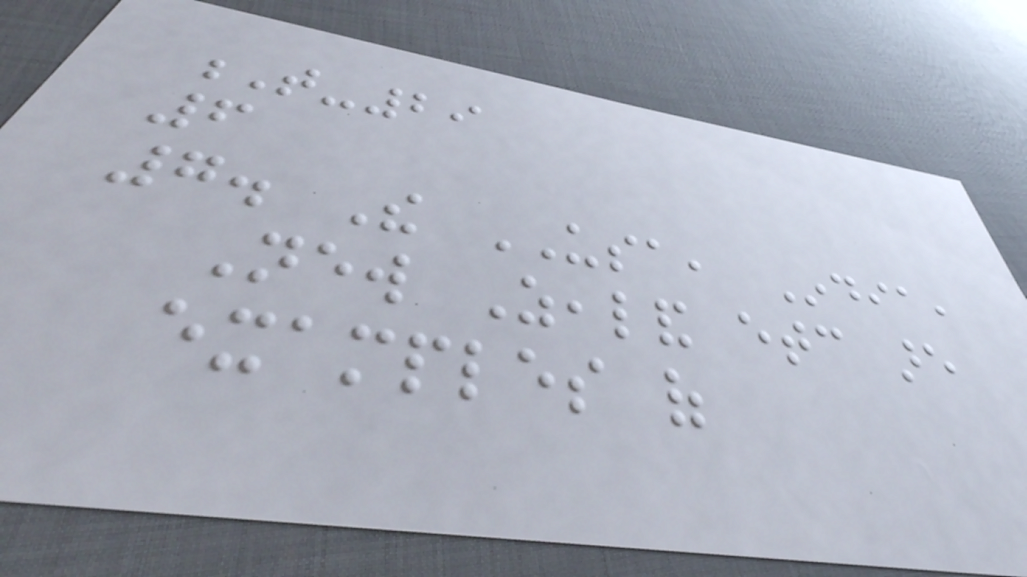T-29
6
7. The USA, India,
New Zealand etc are
examples of
